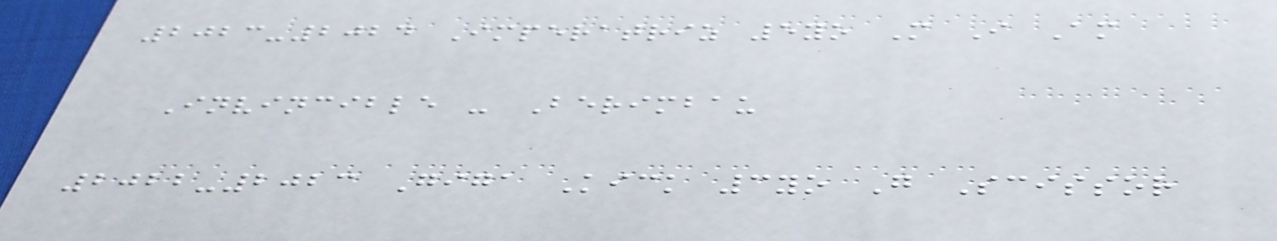2023-2024 Imperatriz 5yo M I Am
Invincible - Berimbau
2022-2023 Giga Kick 3yo G Scissor
